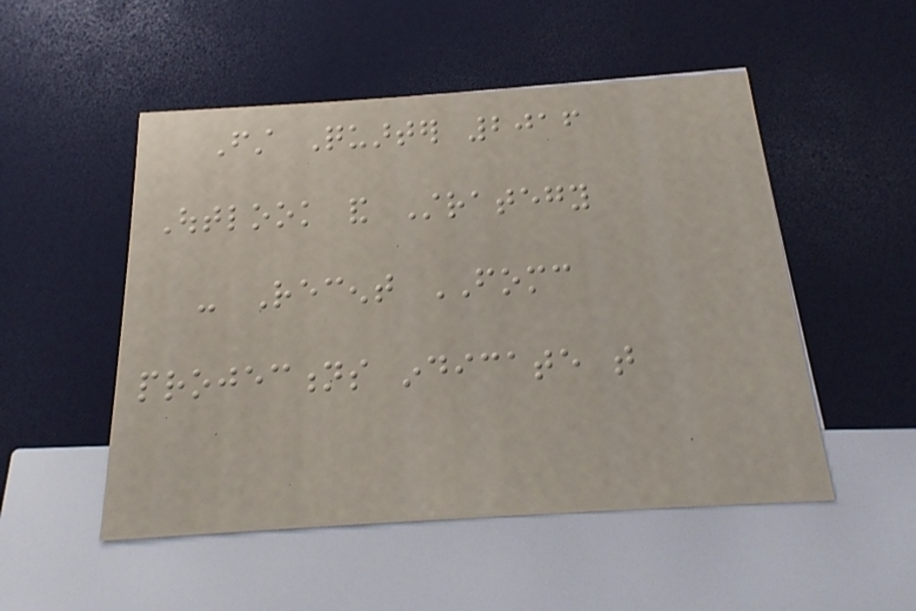First Quarter 2016
Outlook and Strategy
- Recent FOMC
projections indicate that
